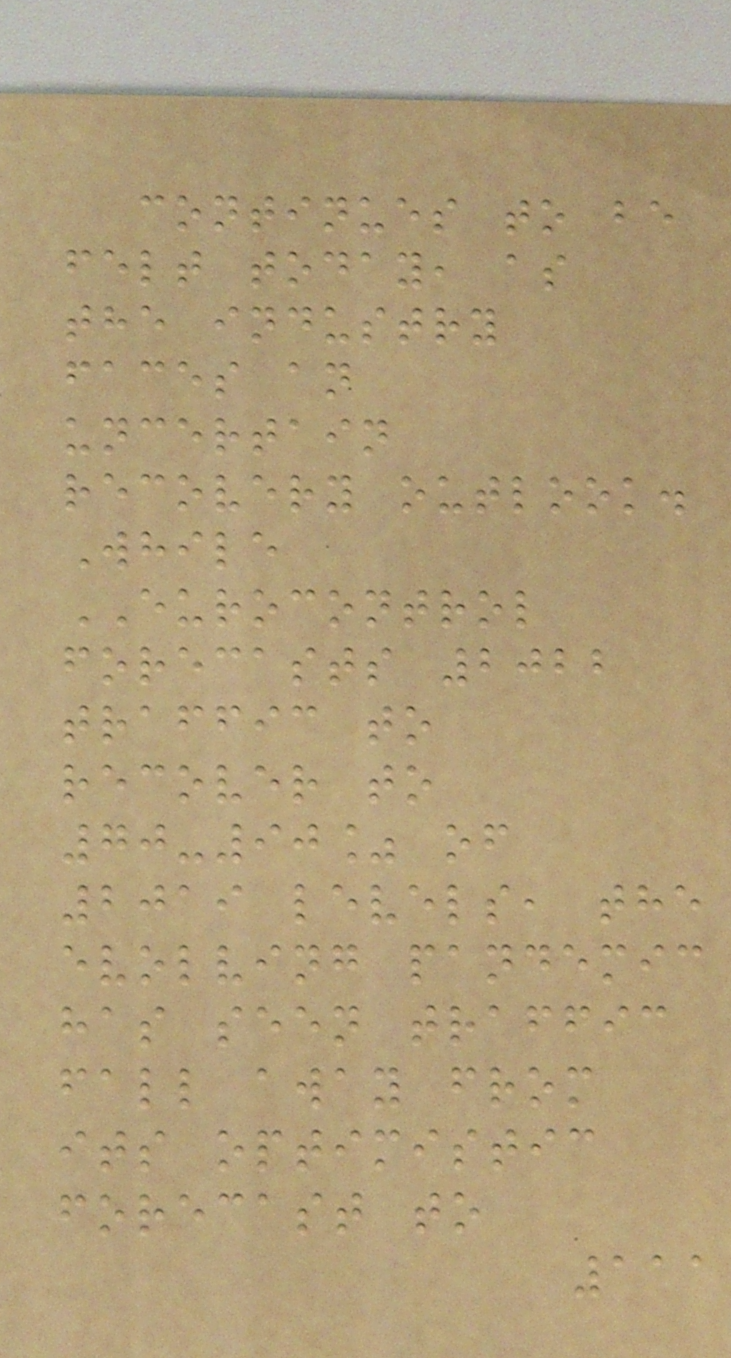continues to be
felt today, as
the industry
faces an
uncertain
recovery outlook.
While
EUROCONTROL
forecasts 2022
traffic to
recover to
70-90% of
2019 levels, the
evolving pandemic
has seen traffic
fall away from
its optimistic
forecast to
111
